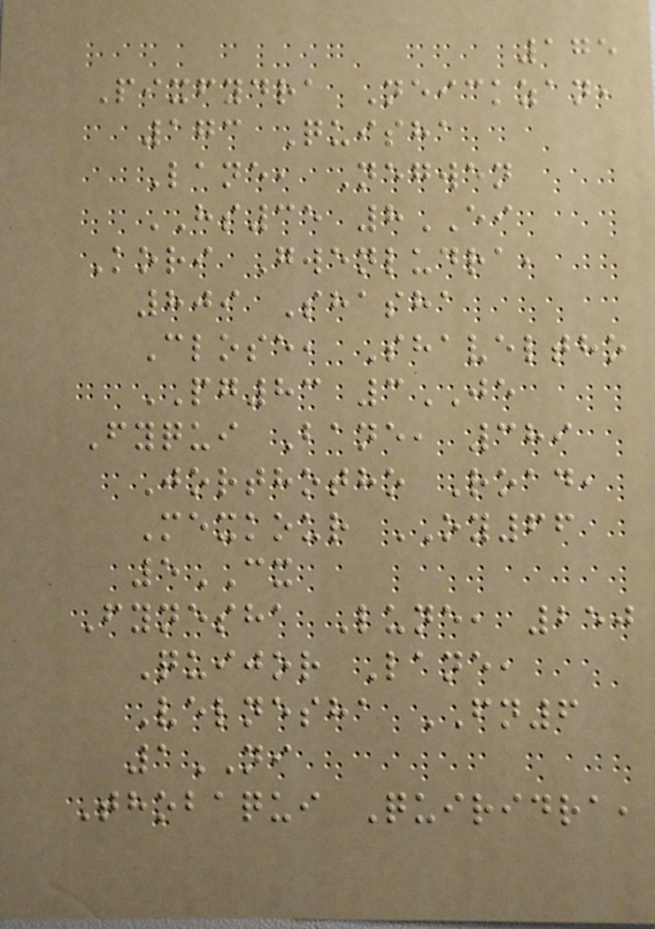175
Pixfydra Neickzan,
173 Quisha
Lane, Negwen
HS35 8EI
Kori Gwenludra,
809 Shasha
Close, Shaveltho
PG83 3JE
Fyqui Bane, 389
Jorthotho Road,
Mexkour OY66
5CX
Fynesha Lune, 250
Quijor Lane,
Velnesha FN6
1NI
Thobaqui Quiridra,
